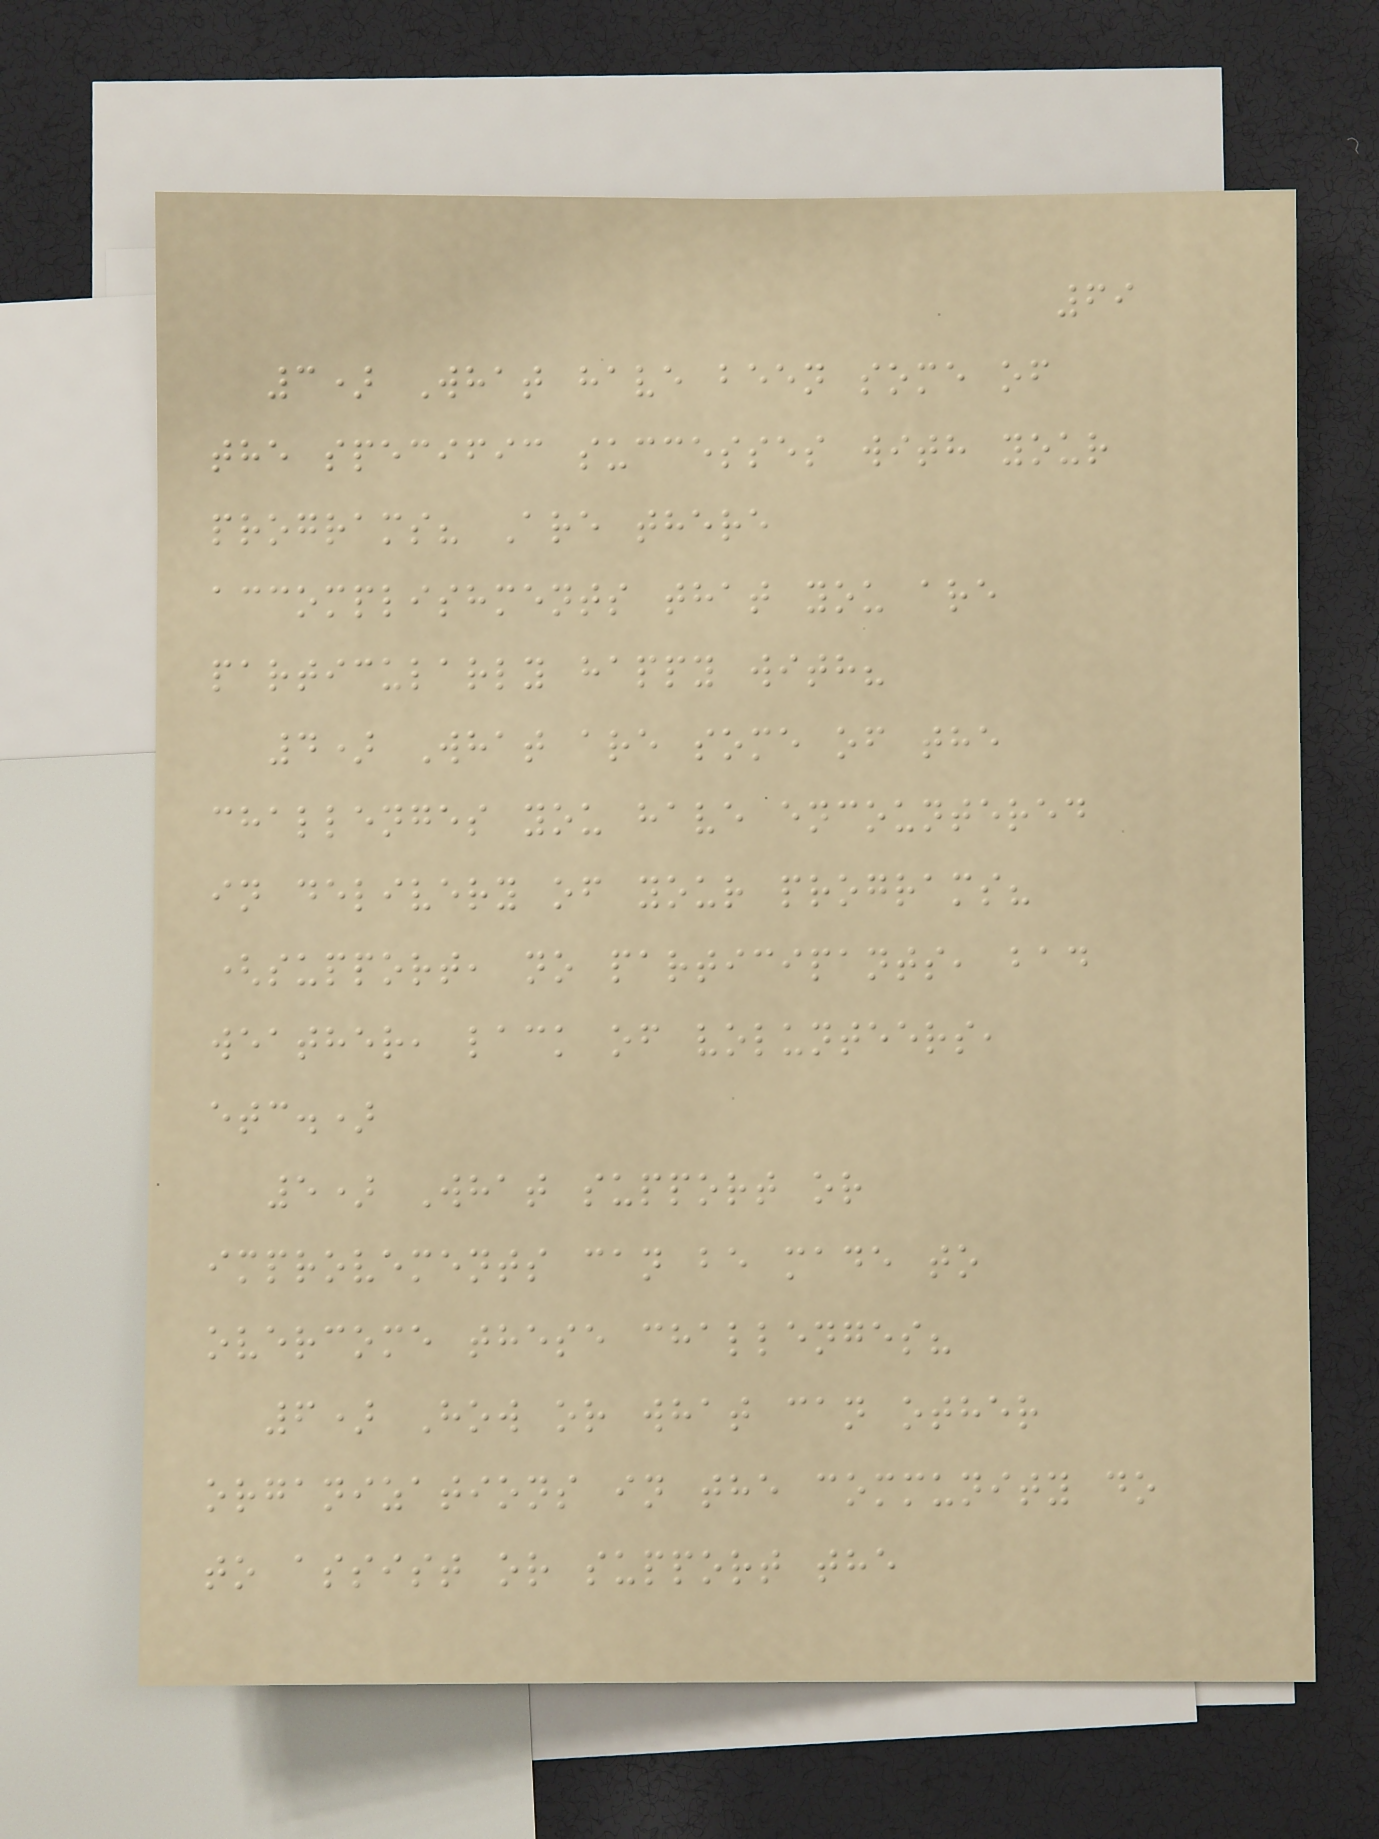69
3) What have been some of
the specific successes with your
programs? Are there
accomplishments that you are
particularly happy with?
4) What are some of the
challenges you have encountered
in delivery of your programs?
(support, no participants, bad
weather, lack of volunteers,
etc.)
5) What support or
improvements can be made to
overcome these challenges?
6) How or what can other
organizations in the community do
to assist or support the
